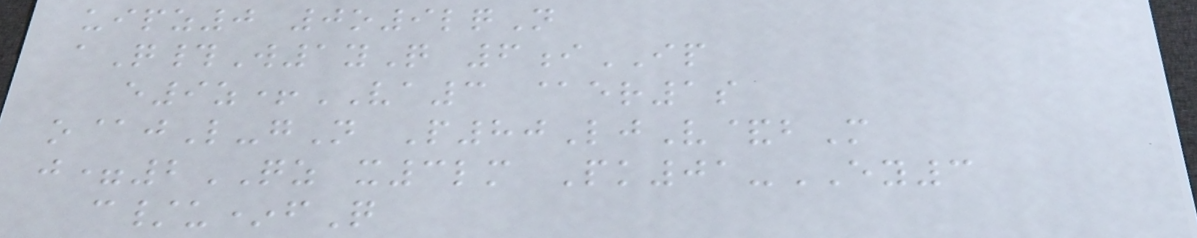uipz0 0o9lqN
aQ#W1yQ 6iIP
e9z+VA3 @er1s
o@jL-gN P80LjV&bM
j=2QZ x3lm Pk01-EY3
c/u*fQ
